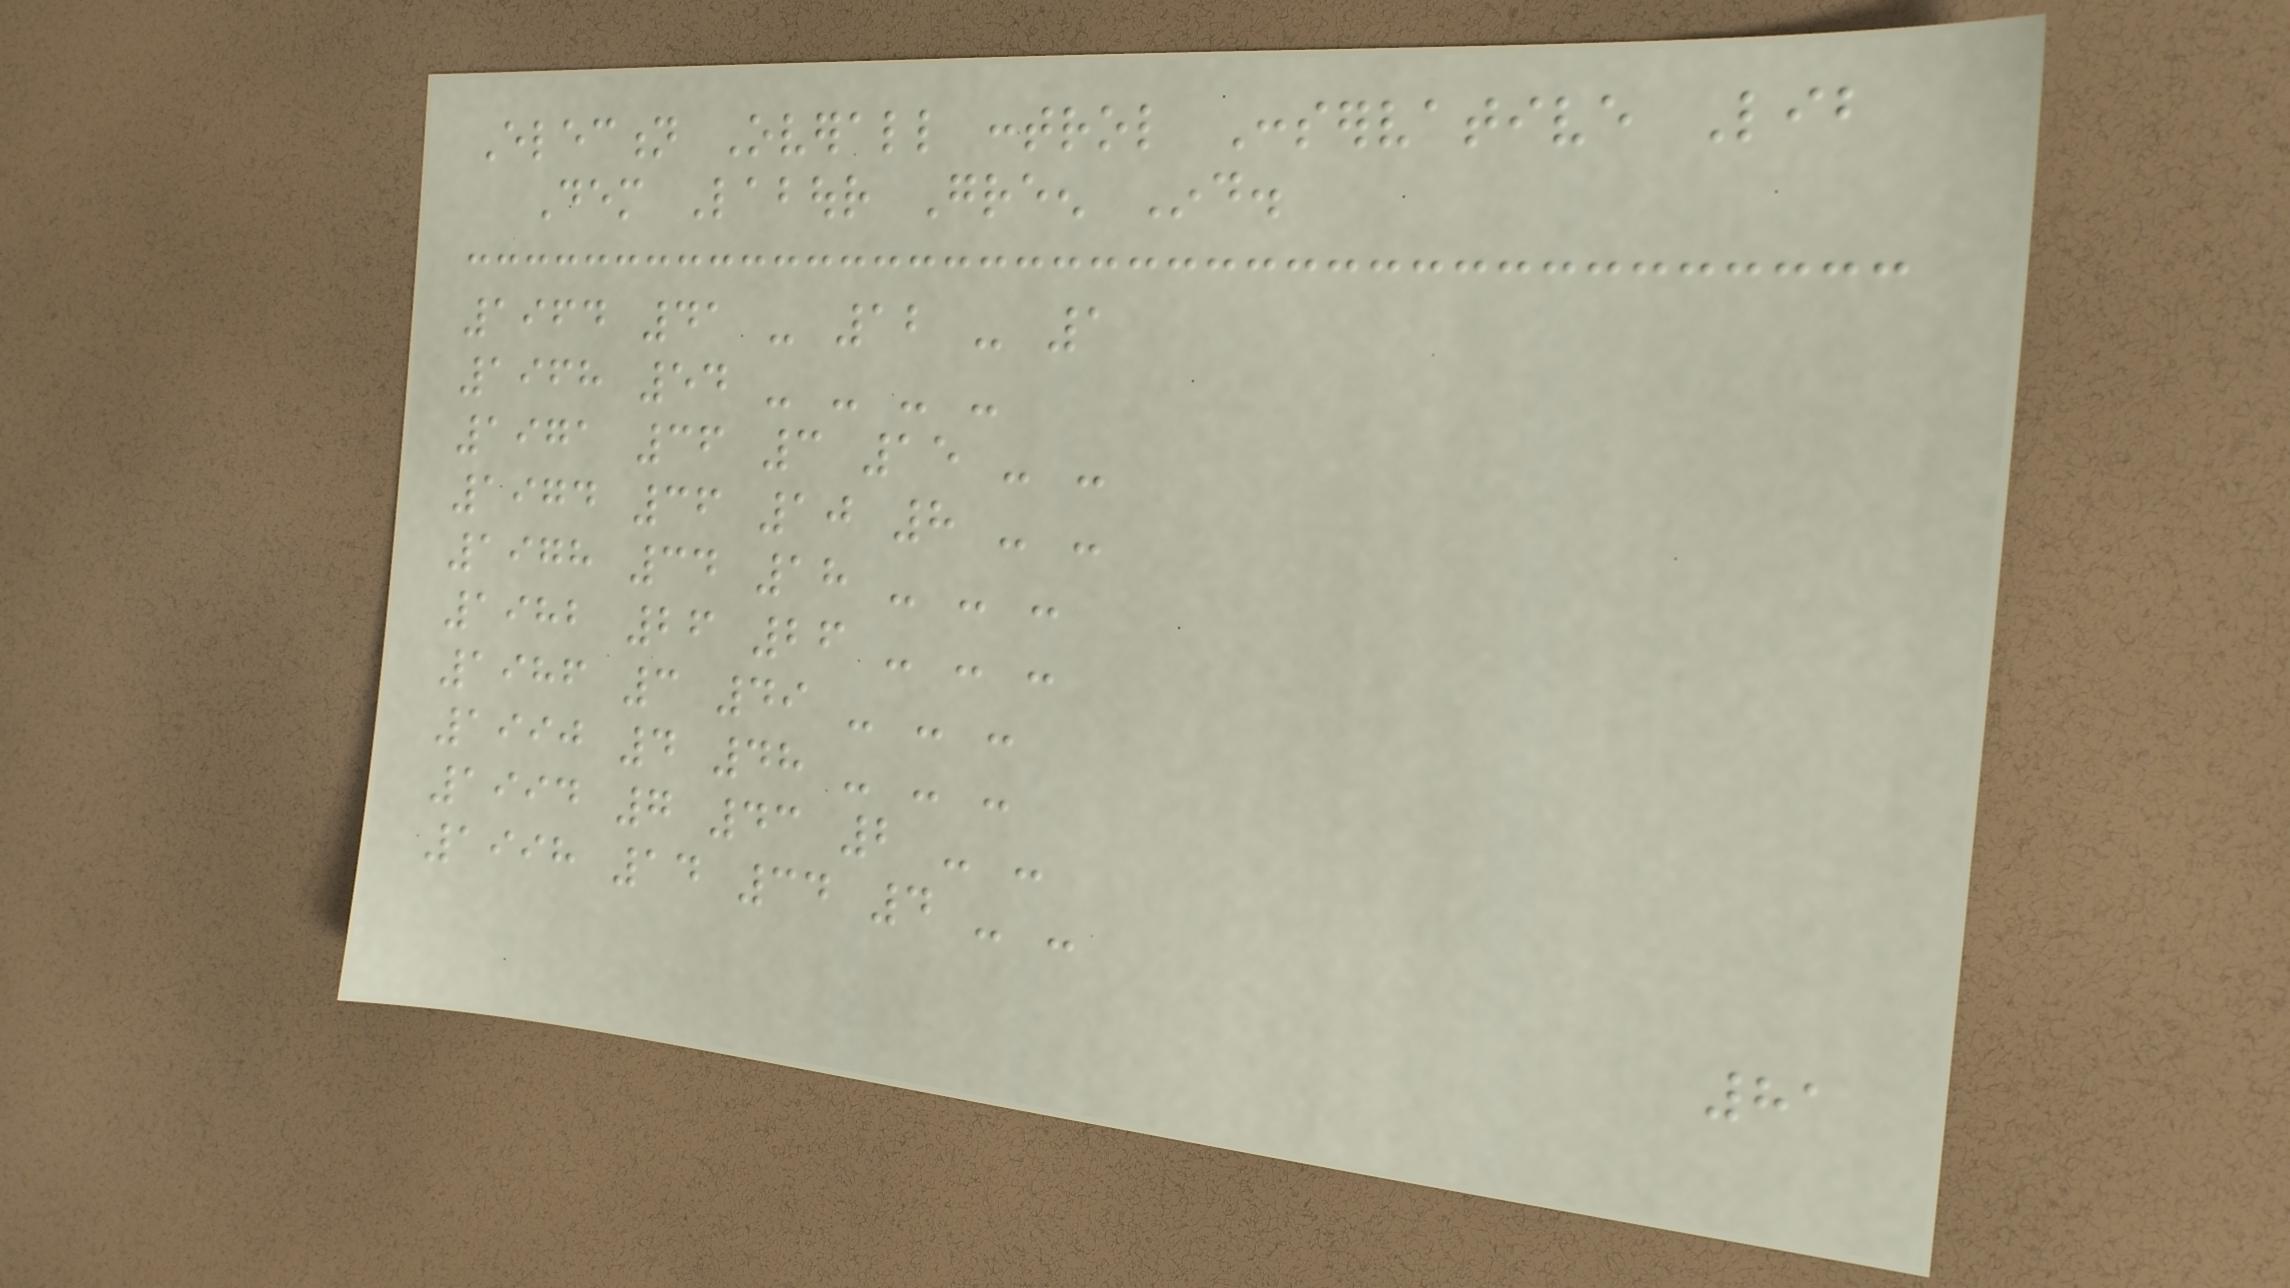Election Overall control Conservative Lib
Dem Labour Green Ind.
1964 41 - 12 - 1
1968 54 - - - -
1971 36 3 15 - -
1974 36 10 8 - -
1978 34 18 - - -
1982 26 26 - - -
1986 3 49 - - -
1990 4 48 - - -
1994 7 43 2 - -
1998 14 34 4 - -
81
